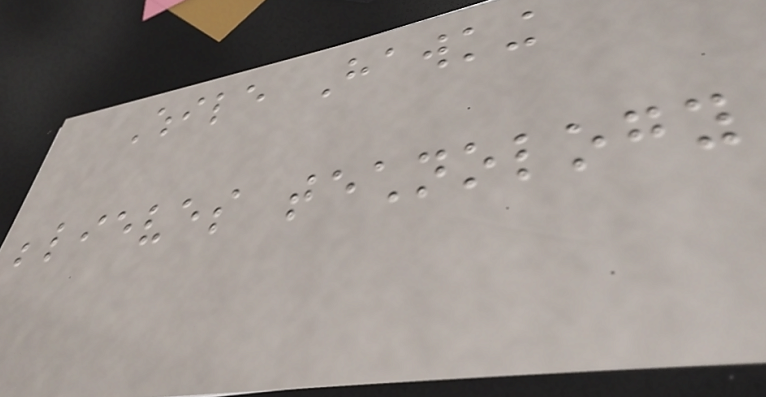While Hawking
believes technology
